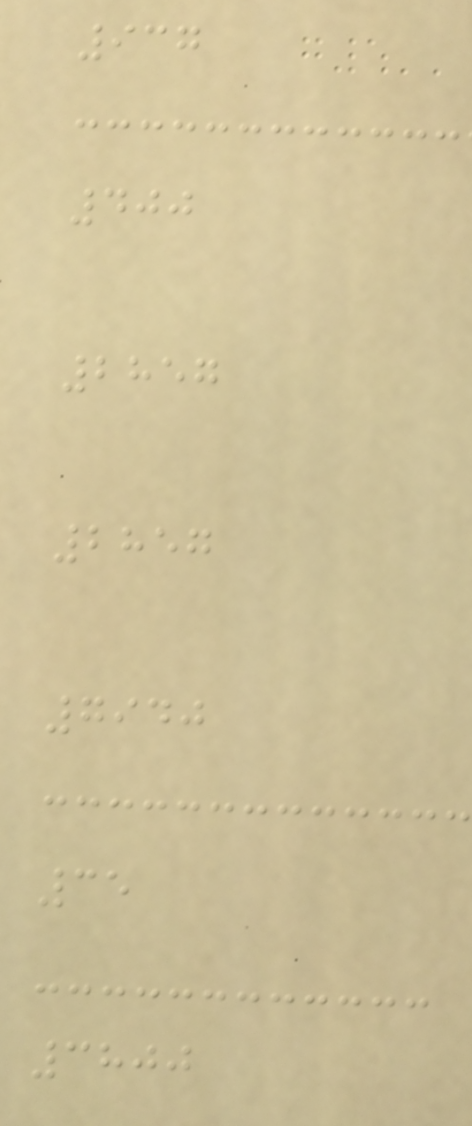937
400
2857
2857
7940
35
3800
